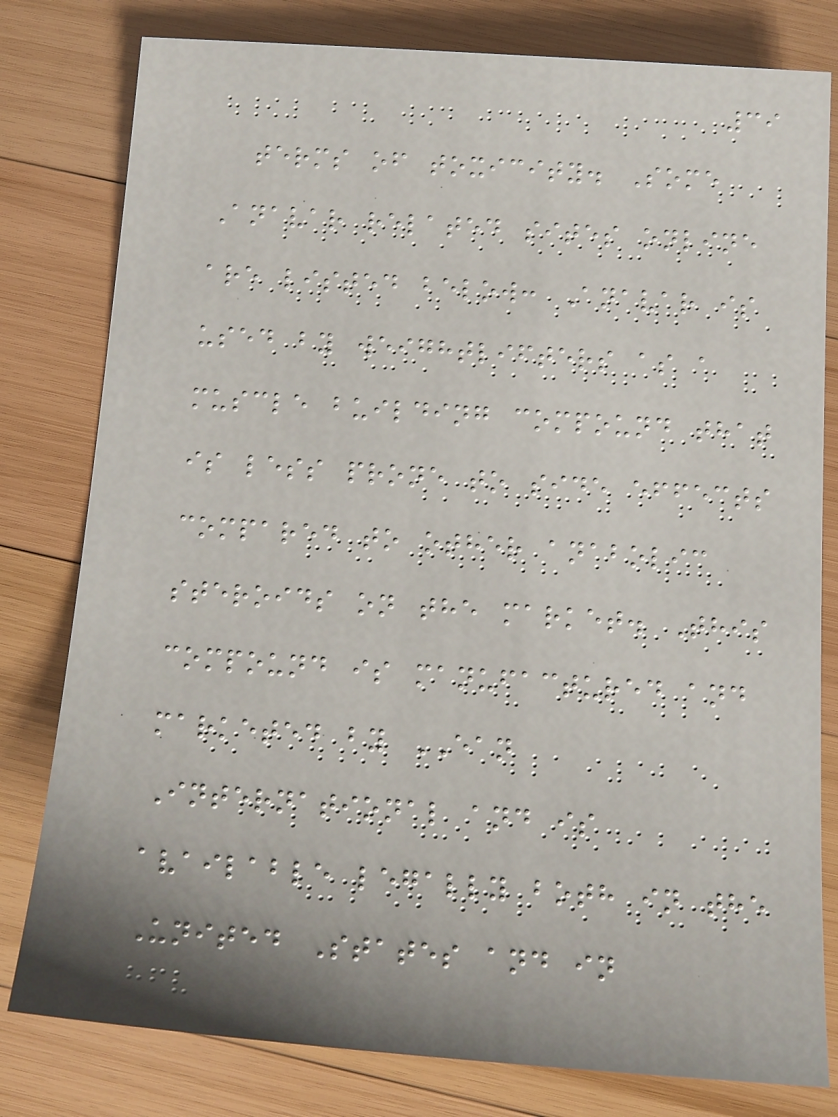39
terms of toxicity. Some
Anavar related sites online
are listed below: Anavar is
used by weightlifters as a
muscle building compound that
is less prone to side effects
compared to other anabolic
steroids on the market. This
compound is manufactured and
marketed by EAN
International and is
available legally both in the
United States and in
